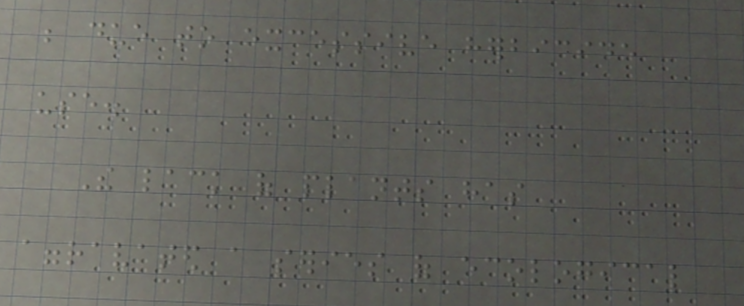be due to excessive herbicide
use.
The lack of plants has
aggravated a series of ecological
